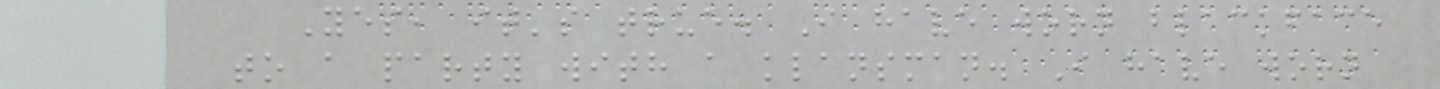Yes, it's true. I have worn blackface
to a party with a klansman. I have worn
